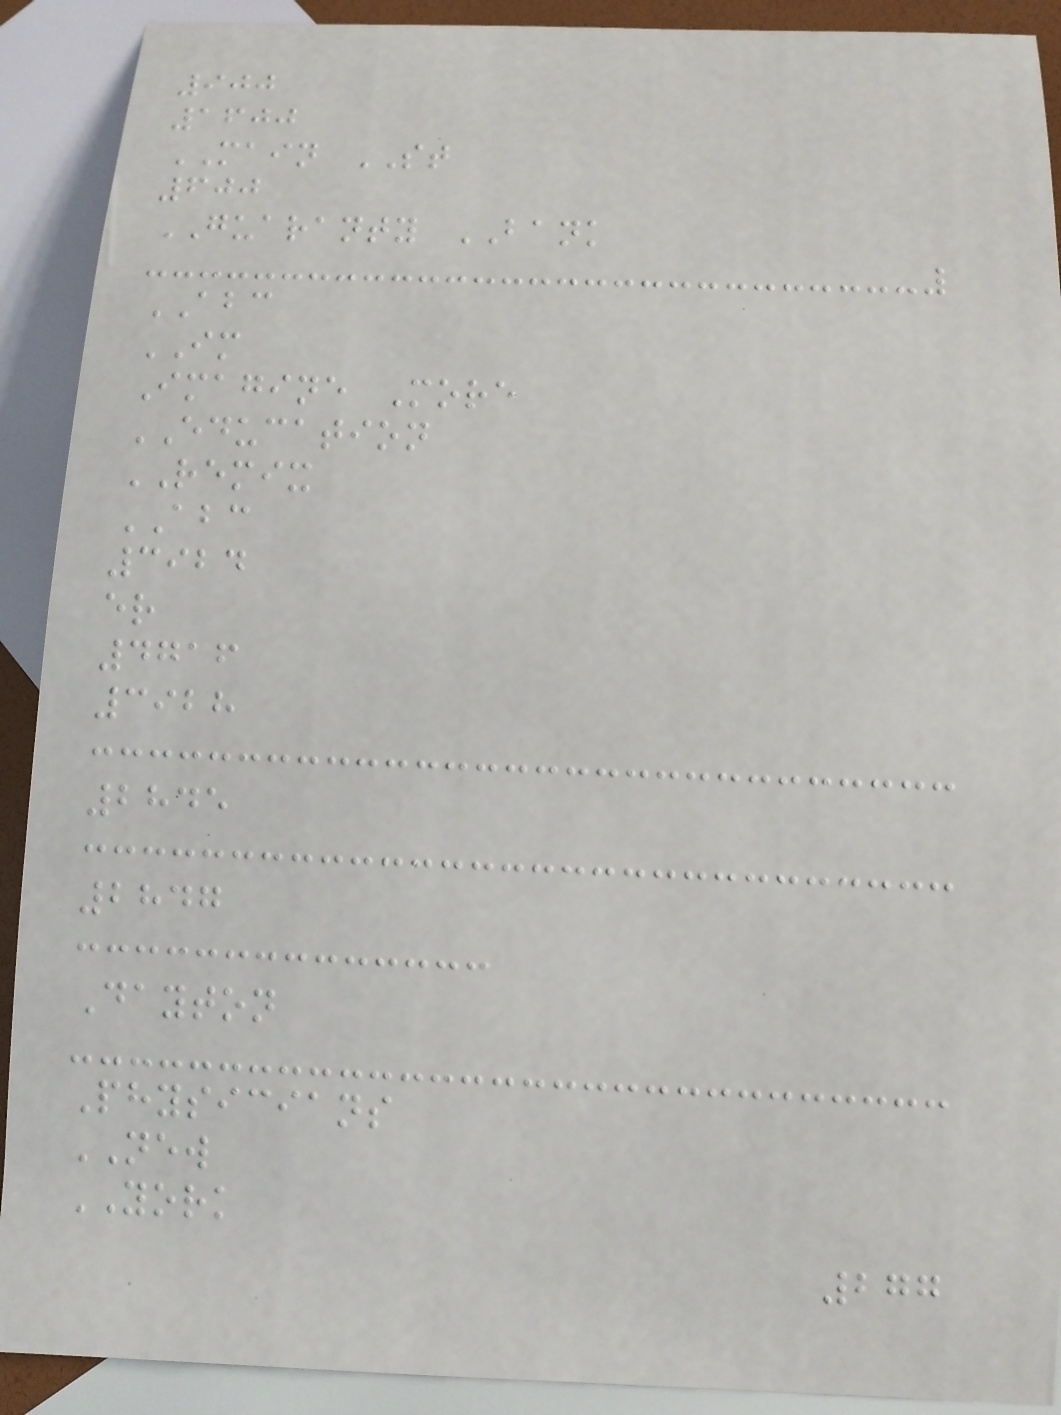900
1600
MAIN ST
600
GUARANTY BANK
ABC
IM
Imagine More
EDUCATION
REMIX
ABC
3924
er
4716
3928
2845
2847
Dayton
Physicians
NEW
YORK
277
